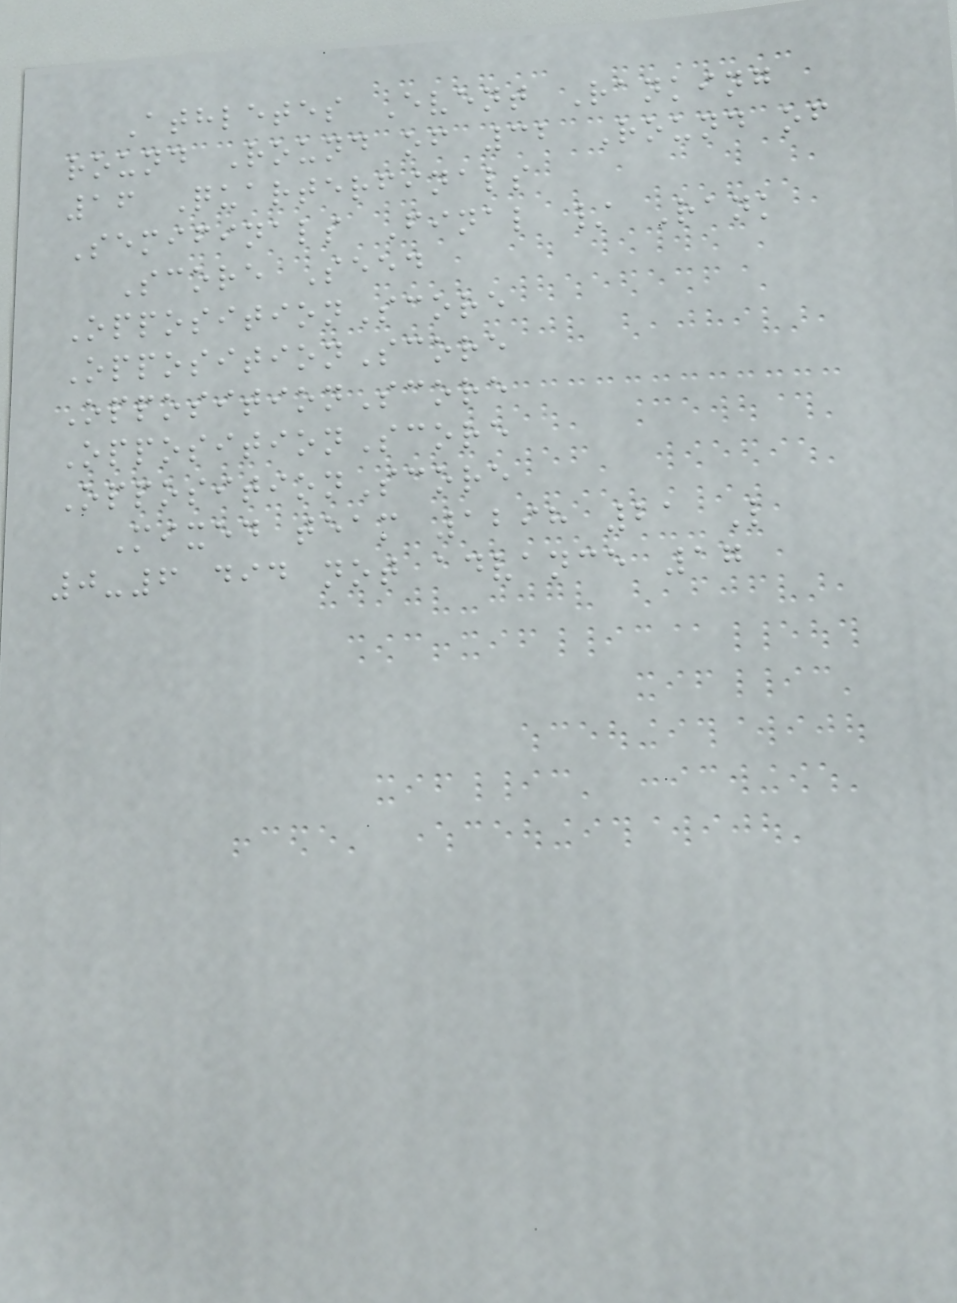Athletes Event Ranking
round Round of 32 Round of
16 Quarterfinals
Semifinals Final / Rank
Score Seed
OppositionScore
OppositionScore
OppositionScore
OppositionScore
OppositionScore
Mixed team 1298 21 L
0-6 did not advance 17
